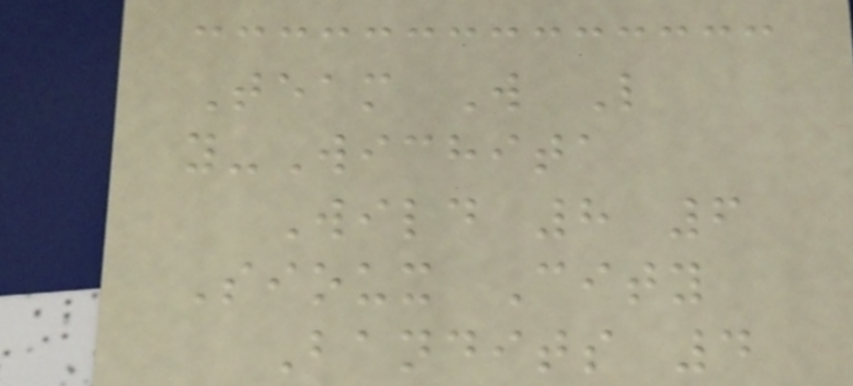Team W L
y-Wichita
Wild 8 6
Sioux City
Bandits 4
